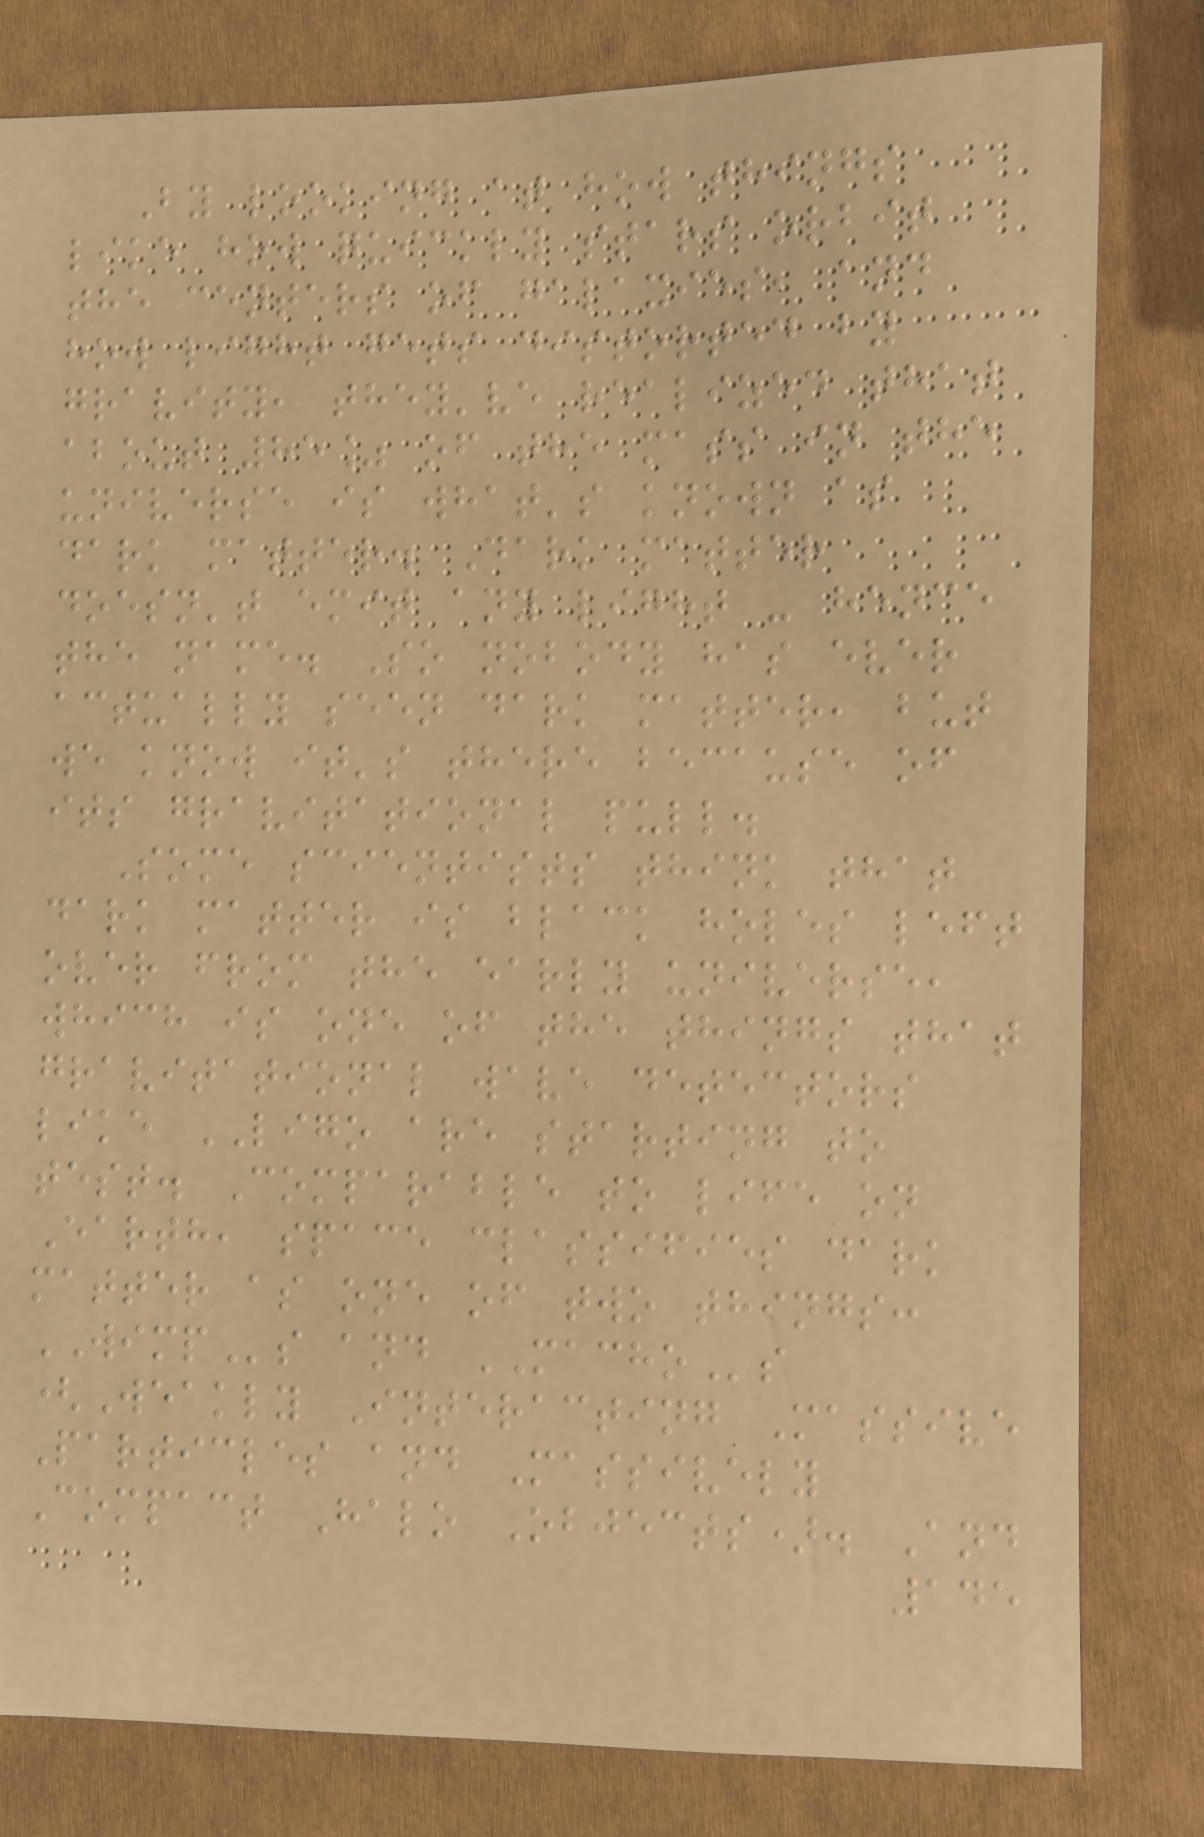By looking at how things
like how quickly stars orbit
the centers of galaxies, and
how light gets distorted by
gravity, they've realized that
about 85% of the mass in the
universe is what's known as
dark matter. Dark matter
doesn't emit any light - hence
the name. So nobody has ever
actually seen dark matter, but
we know it's there because of
its gravitational pull.
Some scientists think that
dark matter is black holes left
over from the early universe,
which is one of the things that
gravitational wave detectors
like LIGO are starting to
test. Comparable to life on
Earth, space classifies dark
matter as one of two things:
WIMPs and MACHOs
(Weakly Interacting Massive
Particles and Massively
Compact Halo Objects). And
145
